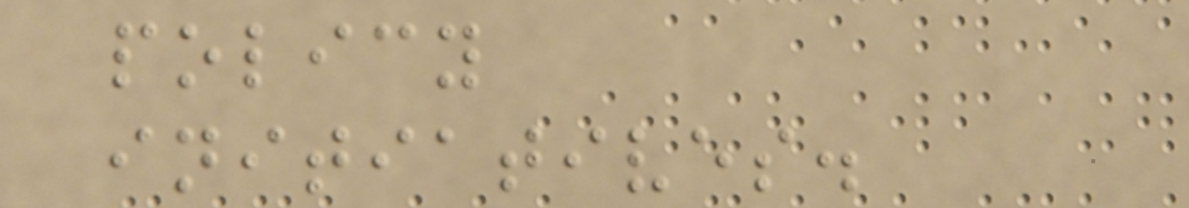policy
initiatives.
